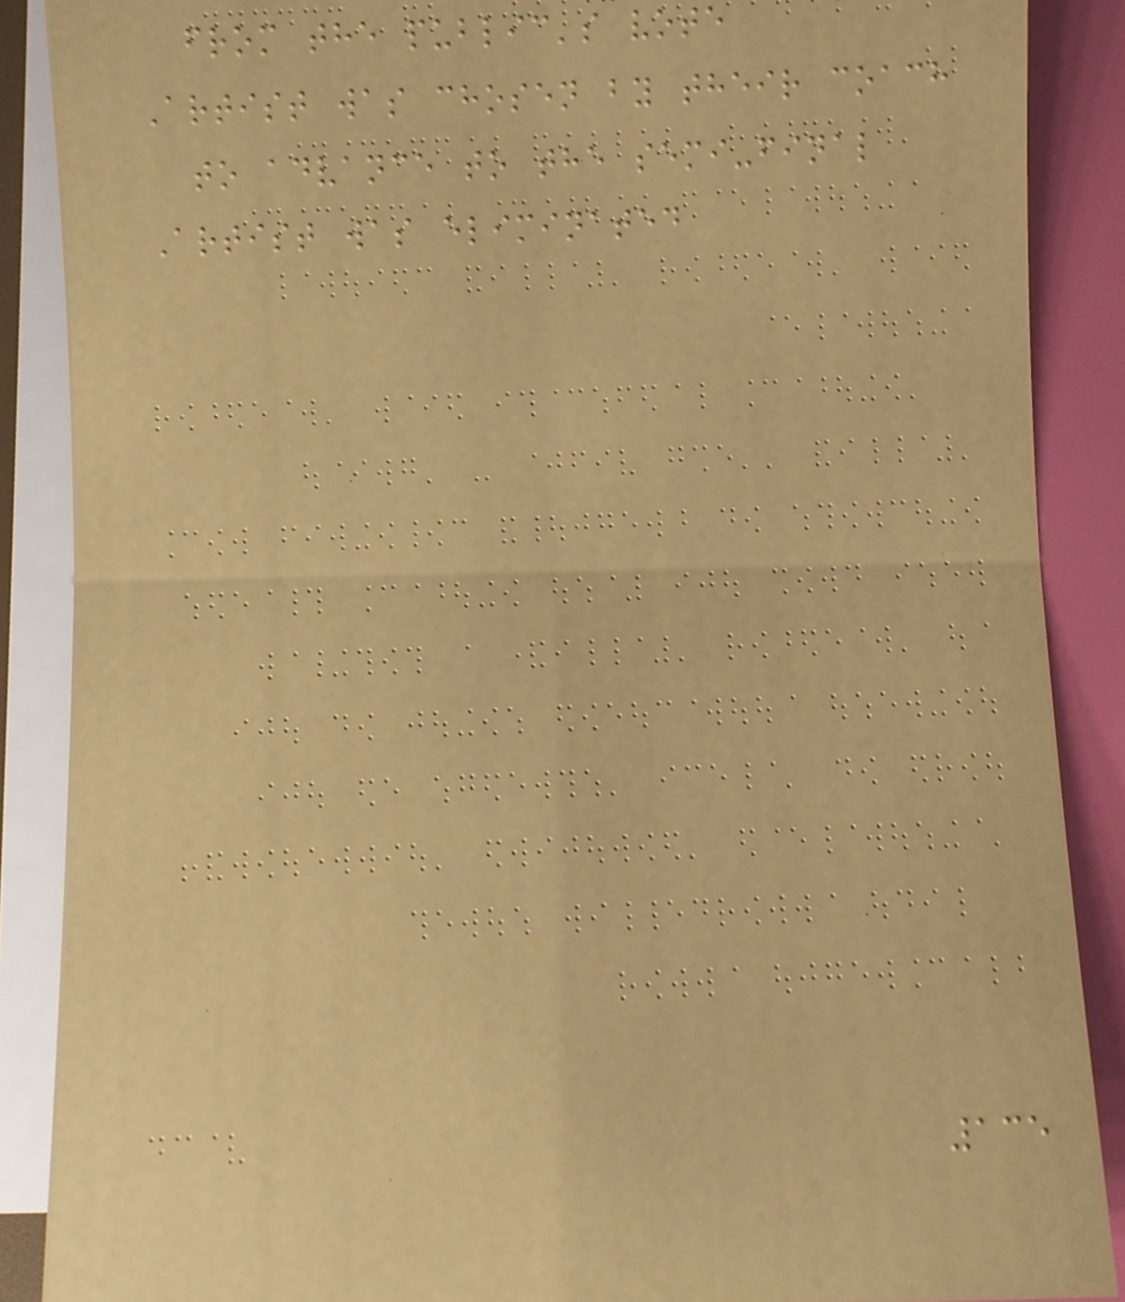from the public's vote
Artist was chosen by their coach
to advance to the semi-final
Artist was eliminated
135
